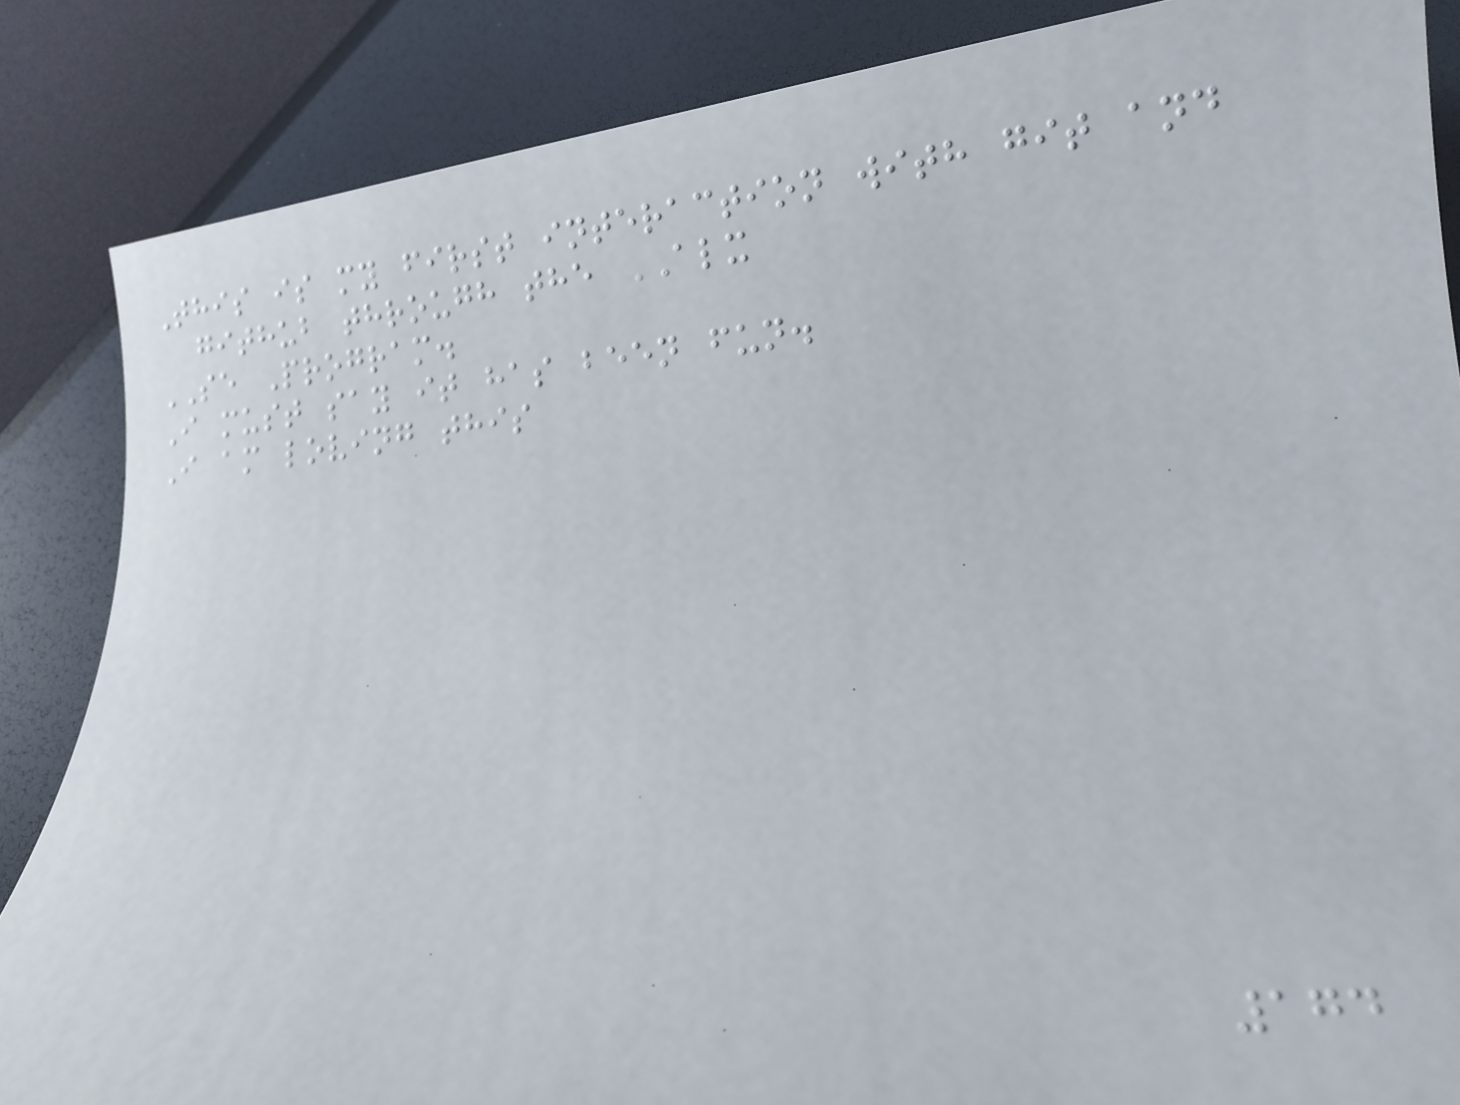This is my first interaction with git and
github through the ALX
SE Program.
I must say it has been fun.
I am loving this
174
